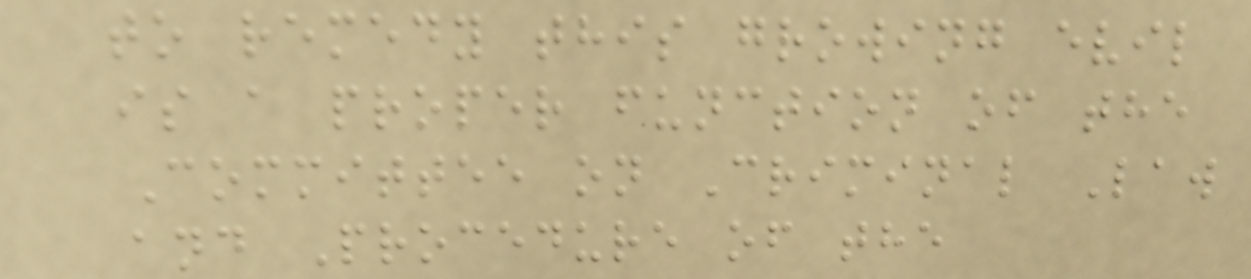to remedy this growing evil
is a proper function of the
Committee on Criminal Law
and Procedure of the
